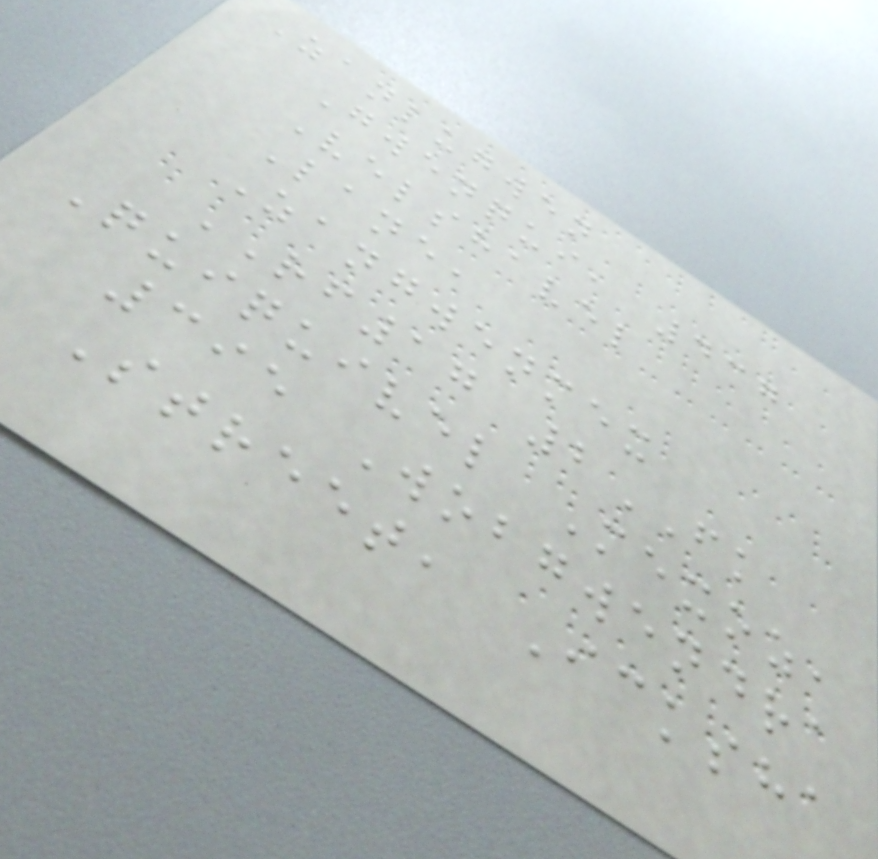Zanlugwen
Gwenqui, 437
Velshavel
Lane,
Zangwenmex
RF17 2FK
Quiquivel Mexoz,
395 Wobgwendra
Street, Icksha
